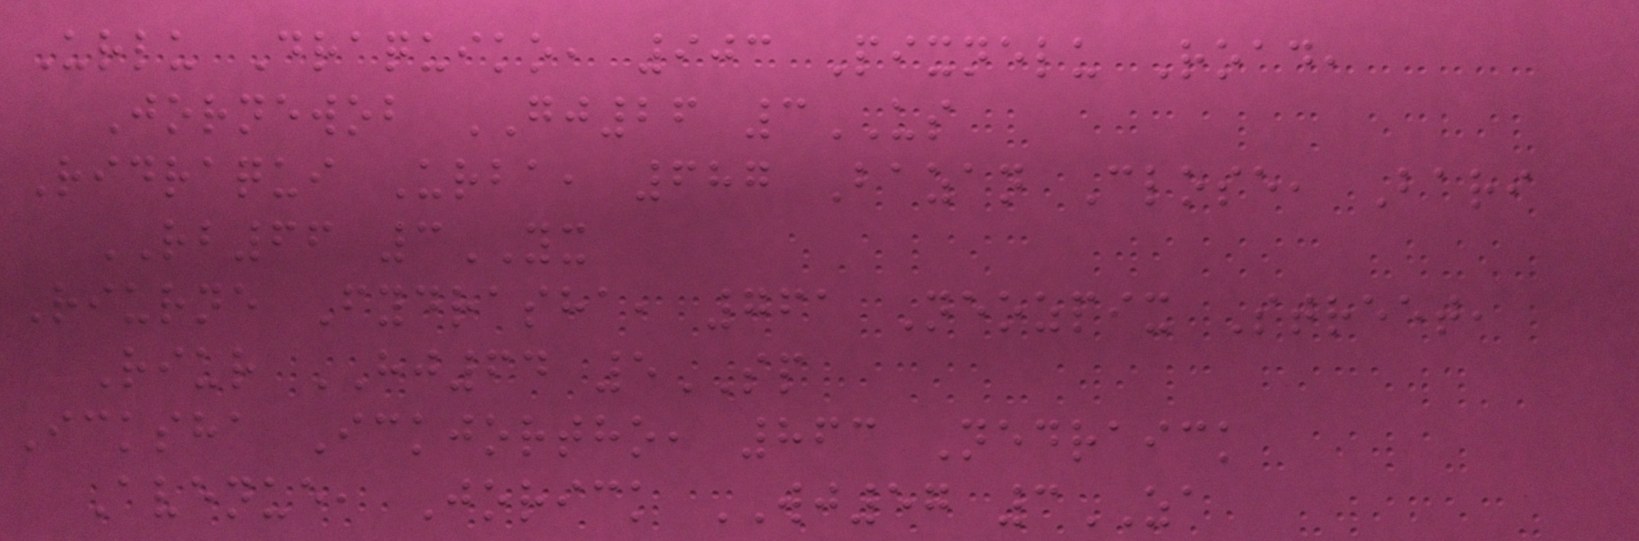Urlu Draquiko, 903 Pixnelu Road,
Jornewob GJ26 3US
Ridraqui Urba, 687 Bazan Close, Bari
RB66 3YX
Riurne Fydrasha, 761 Neozpix Street,
Riur HJ64 5SP
Icksha Ickjortho, 863 Nedraick
Avenue, Jorick WJ57 3ZA
